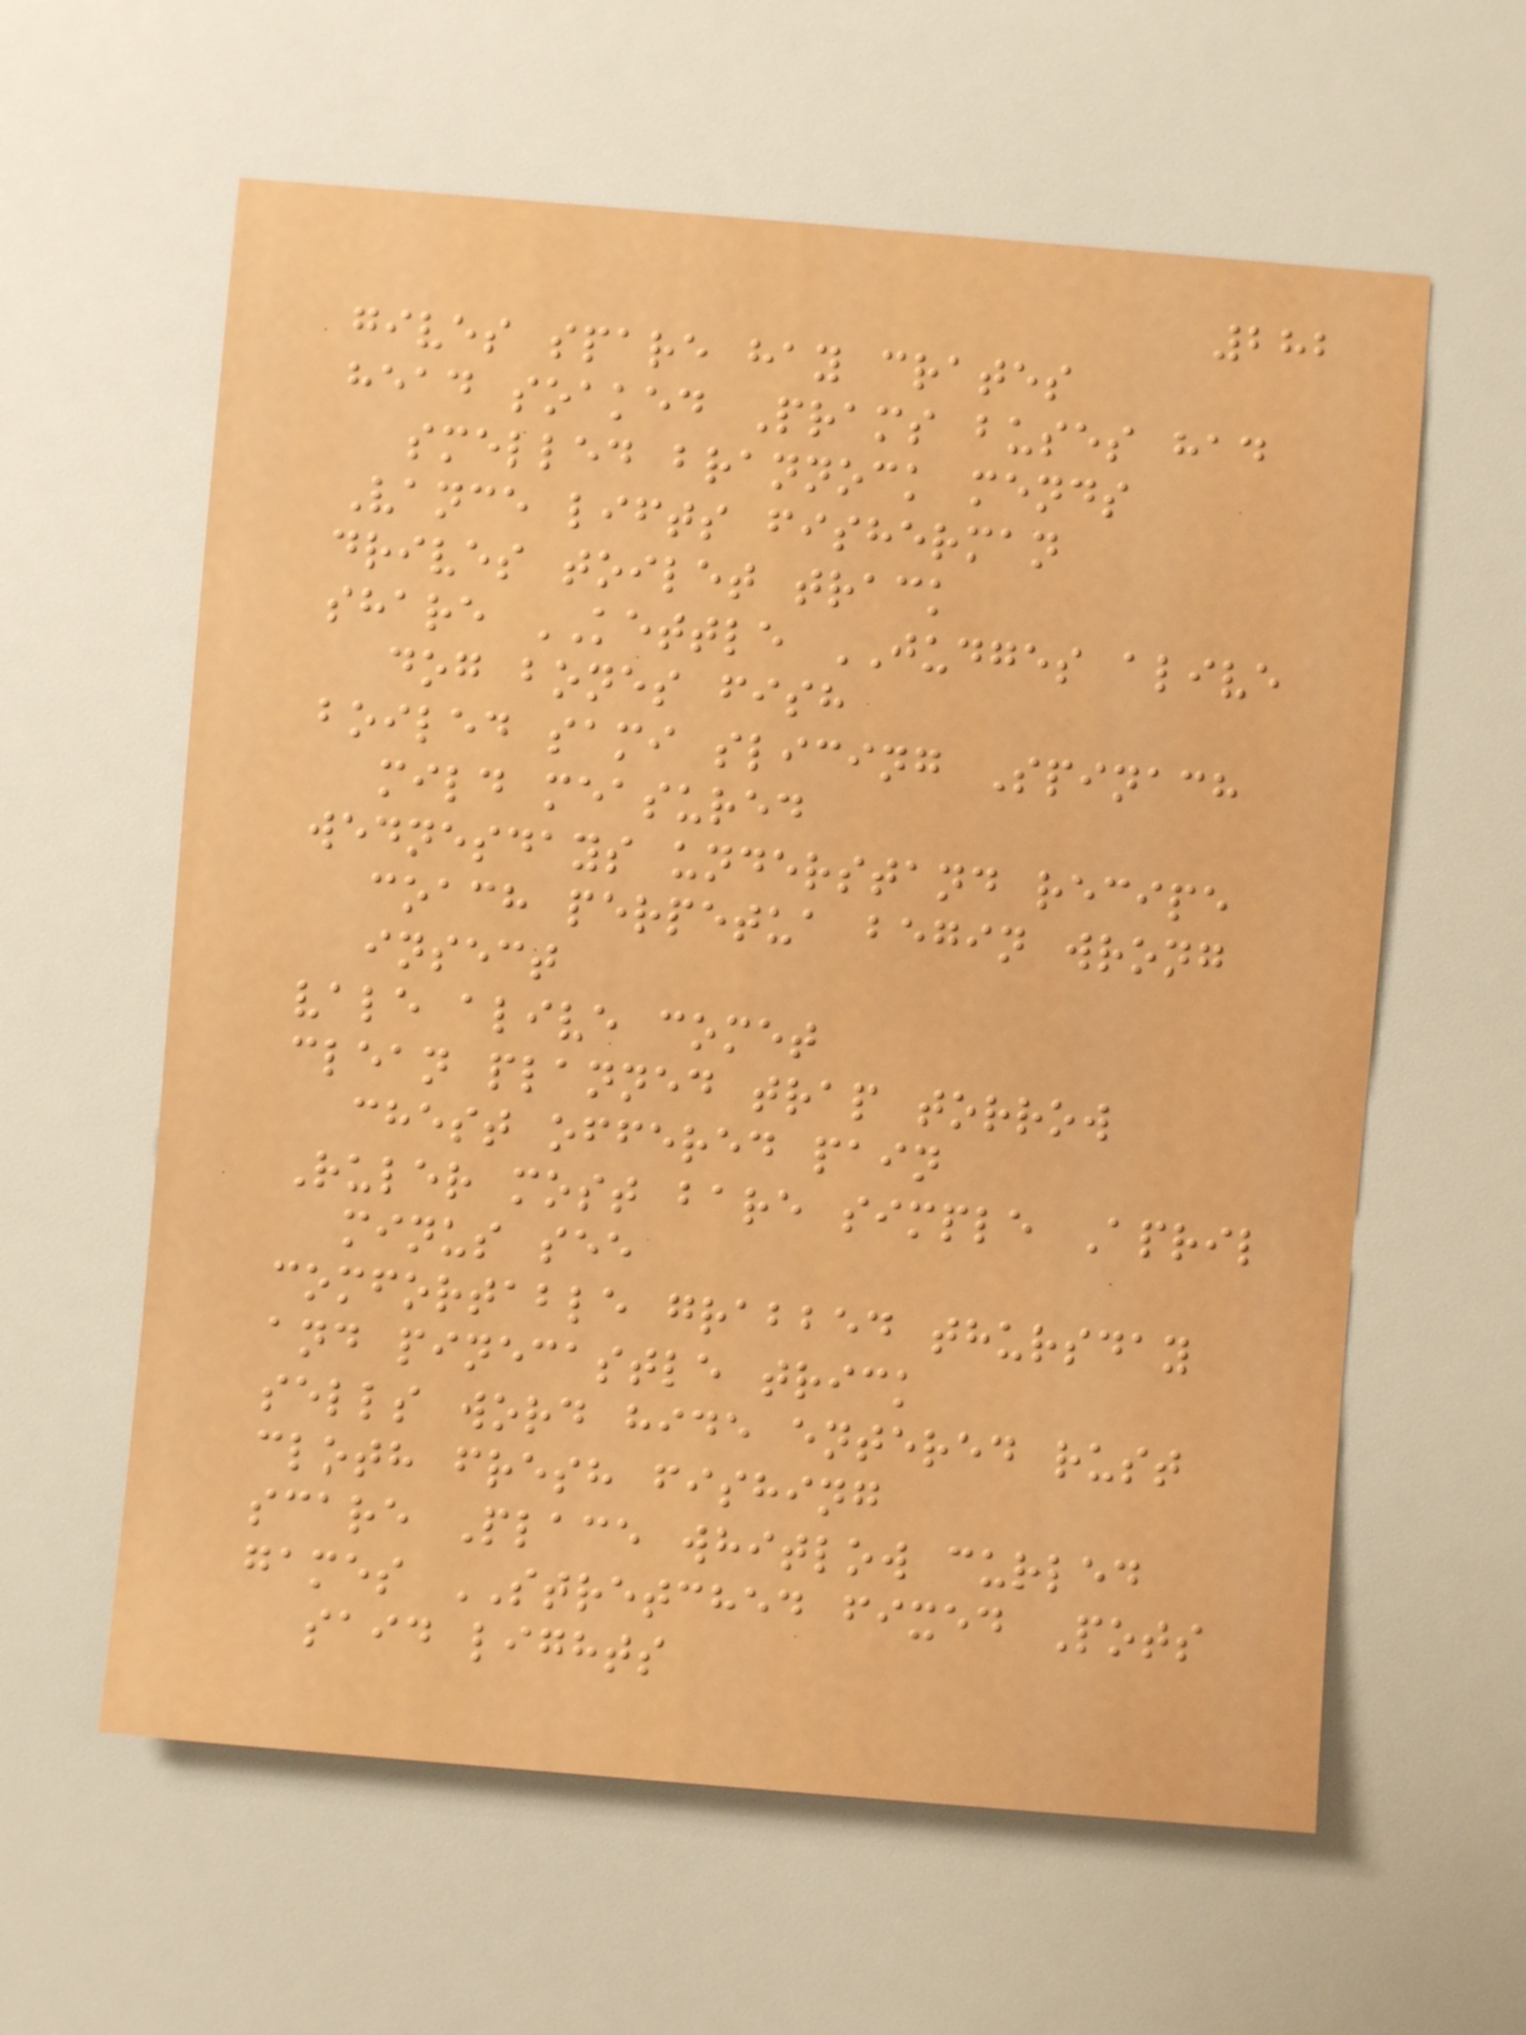282
gives spare hay crates
head soaked Prams buses had
smelled brannock mends
Vance lifts fisherman
drives toilet track
share KETTLE JUDGES alive
dog bones fish
boiled sami slicing Spinach
mild measured
wednesdays understand recipe
coach perpetua begin wrong
insect
vale alive comet
clean planned trap torrow
chest offered pain
Ruler most bare simple April
minus see
comfortable grabbed thursday
and pinecastle trick
sells word hide entered rust
cloth fresh fishing
scare Place whitlow curled
games STRETCHED fixed Pots
said lights
